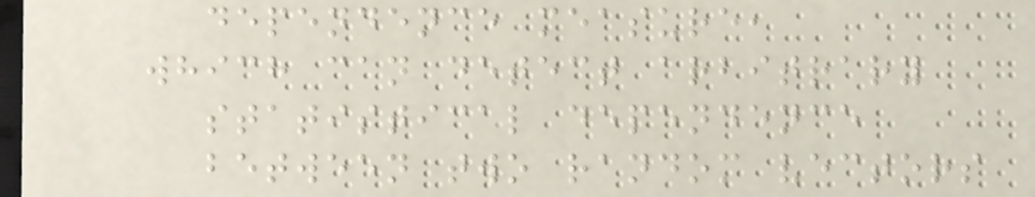dependence measure,
which can detect arbitrary
statistical dependence
between two random vectors
